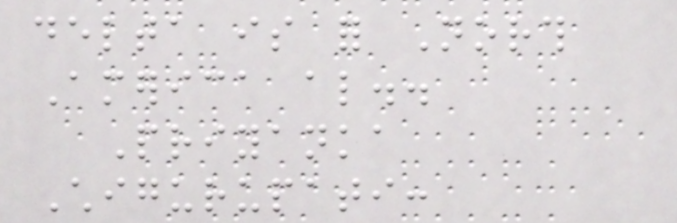delta is for North
America also..
Priyanka
Chigurupati:
